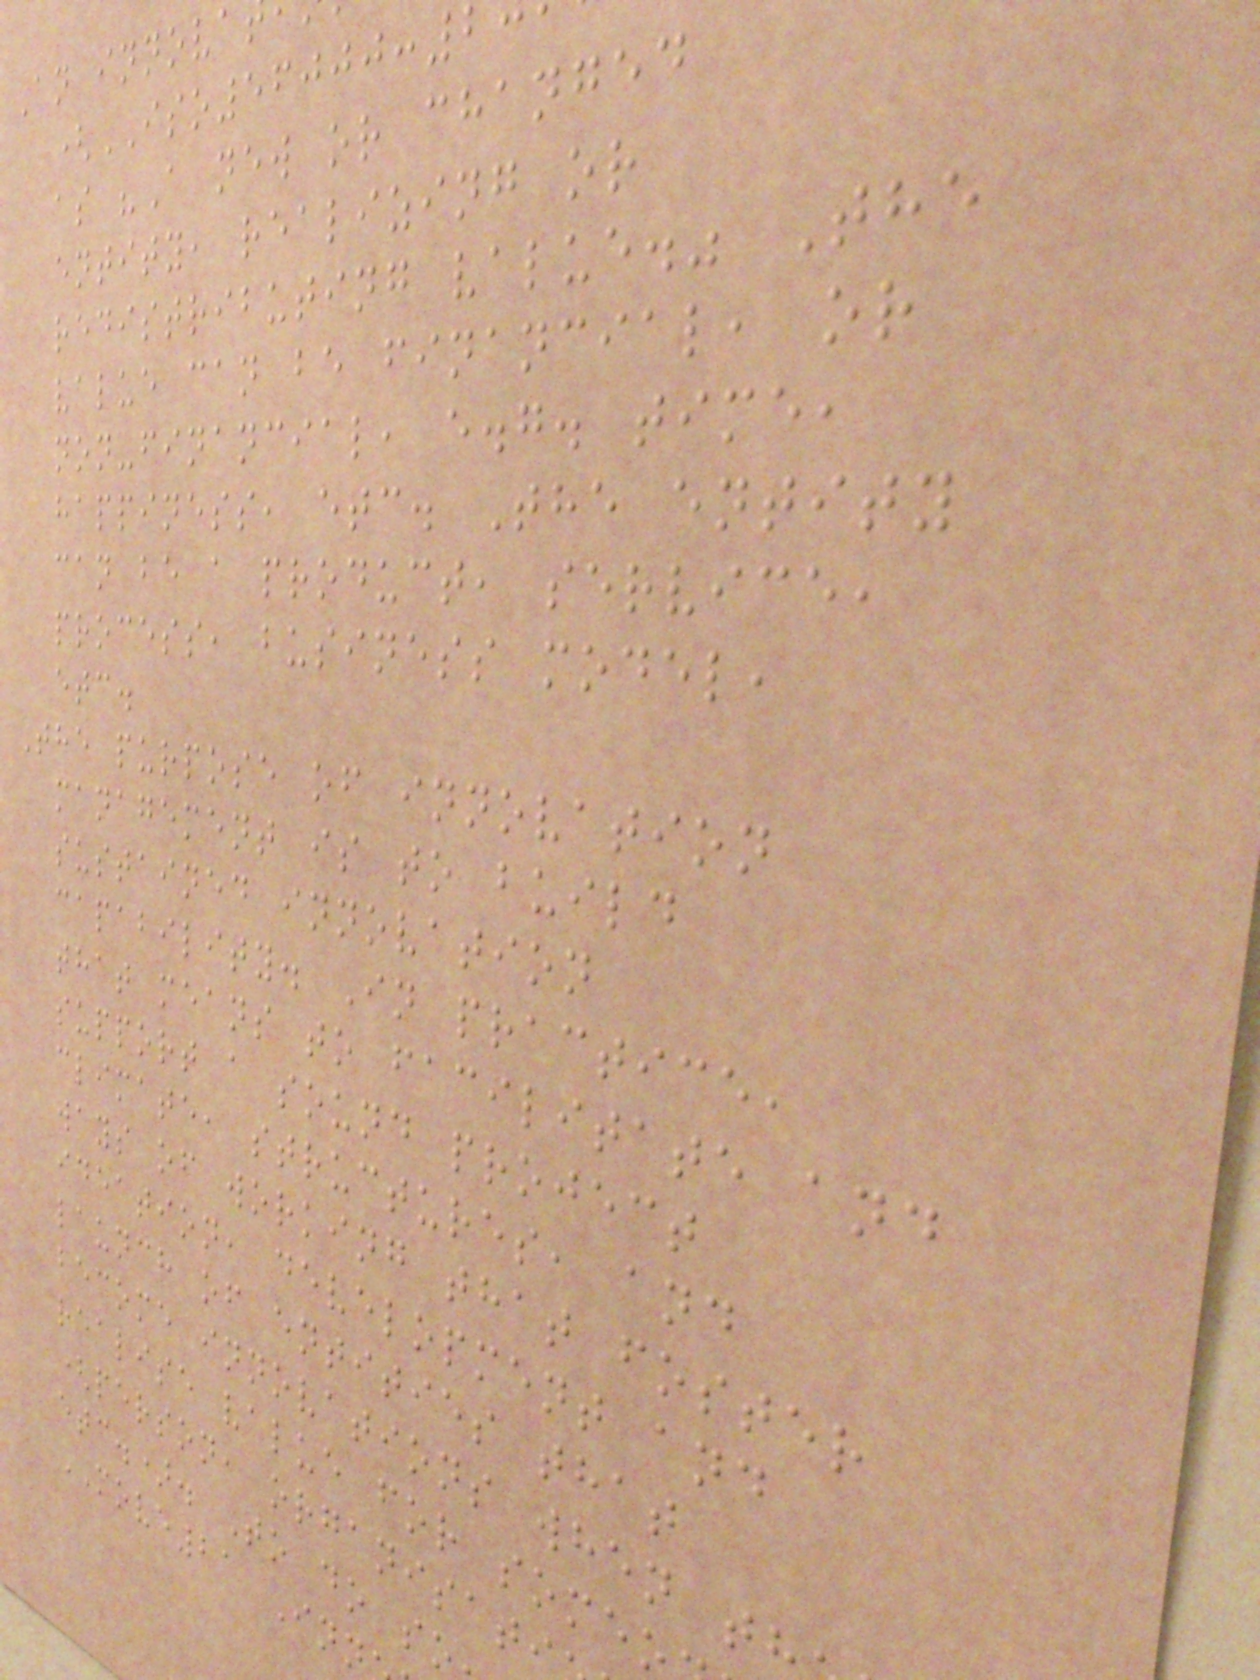An innova
(ISO56000:2
as "A new or changed
entity, realizing or
redistributing value." The
value can be financial, or
non-financial, e.g. time,
happiness, etc. The entity
can be a product, service,
process, business model,
etc.
The purpose of innovation
management is to build
sustained innovation
capability. In practice,
that means to facilitate and
support a sound project
climate, structures, and
ways of working that foster
ideation, development and
launch of entities that
become innovations when t
realise value for someo
(person, organisati
etc.). To do so
MOVE21 Inn
